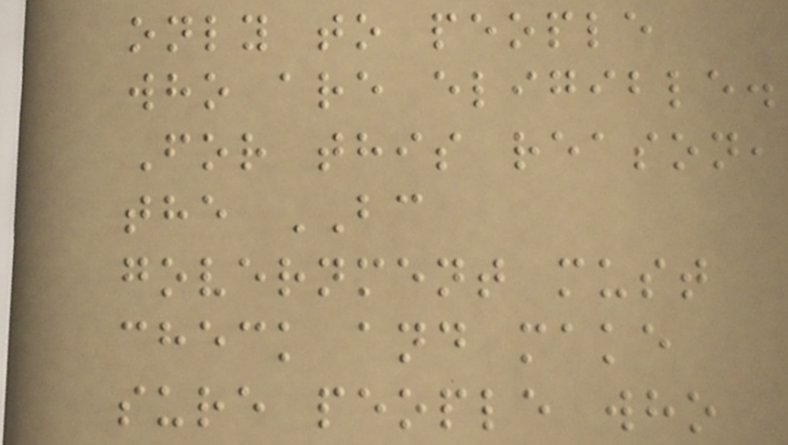only to people
who are eligible.
For this reason,
the BC
government must
check and make
sure people who
